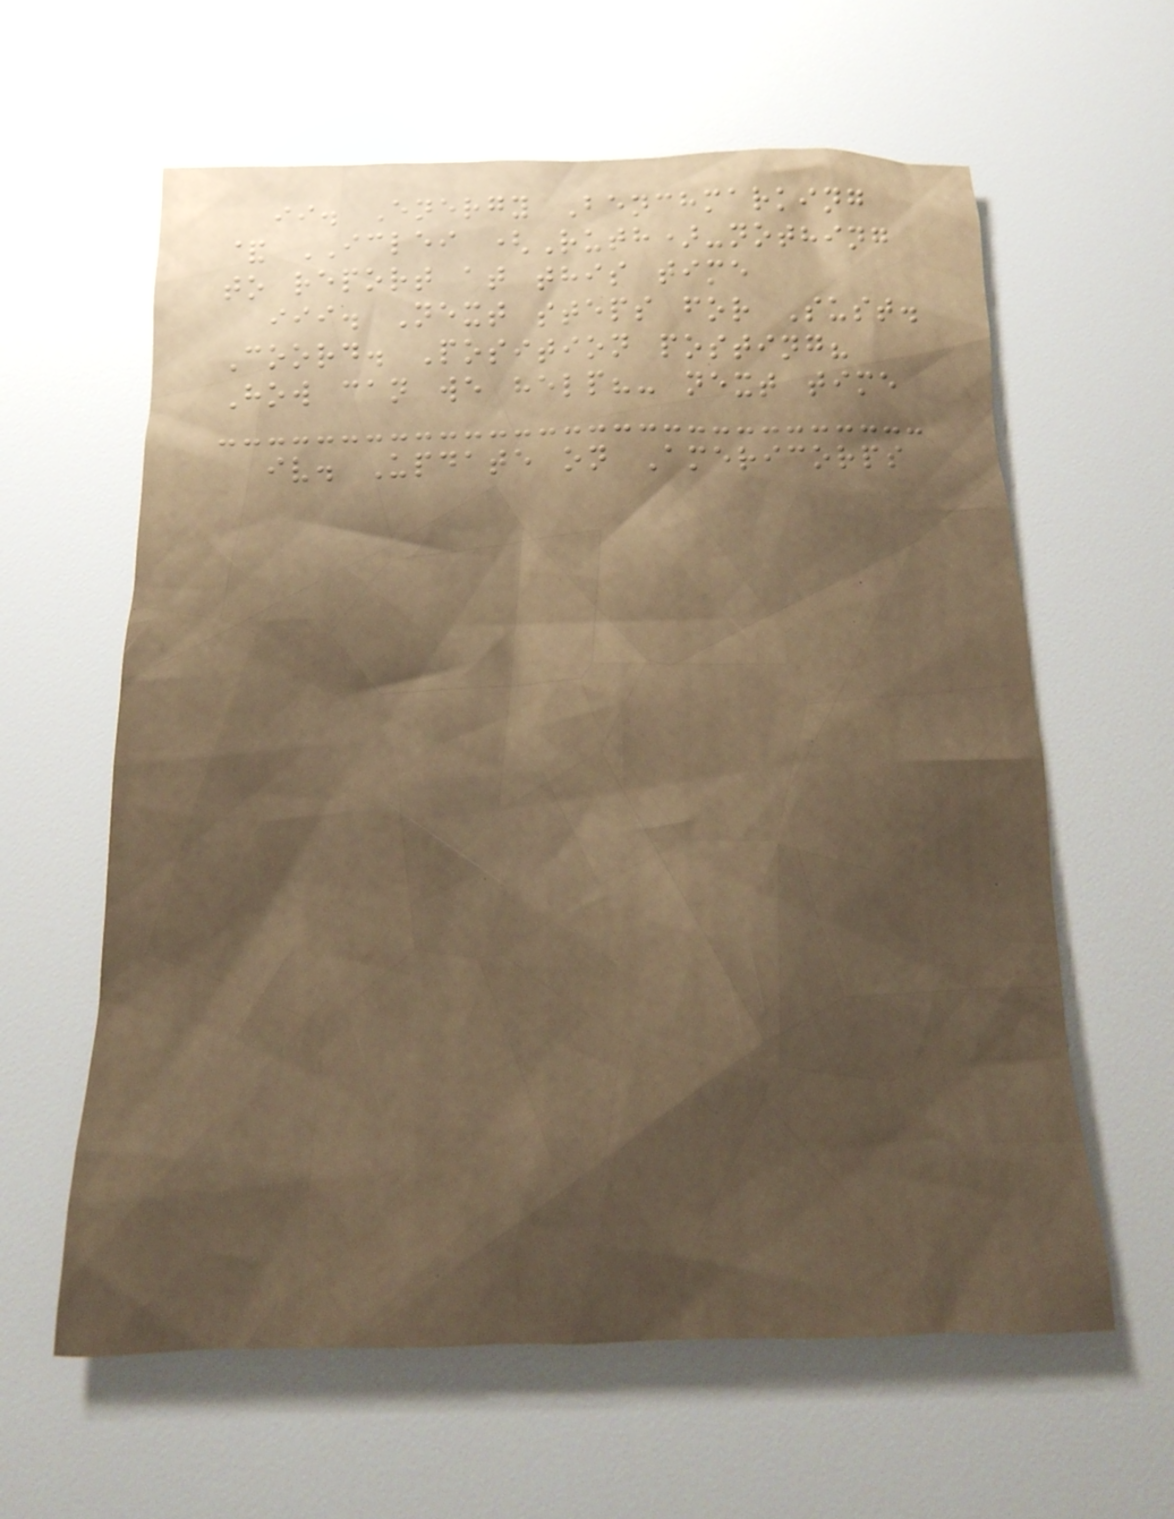ii. Energy Benchmarking
& ICLEI (Ruth)-nothing
to report at this time
iii. Next steps for Sust.
Coord. Position posting?
How can we help?- next time
iv. Update on Americorps
